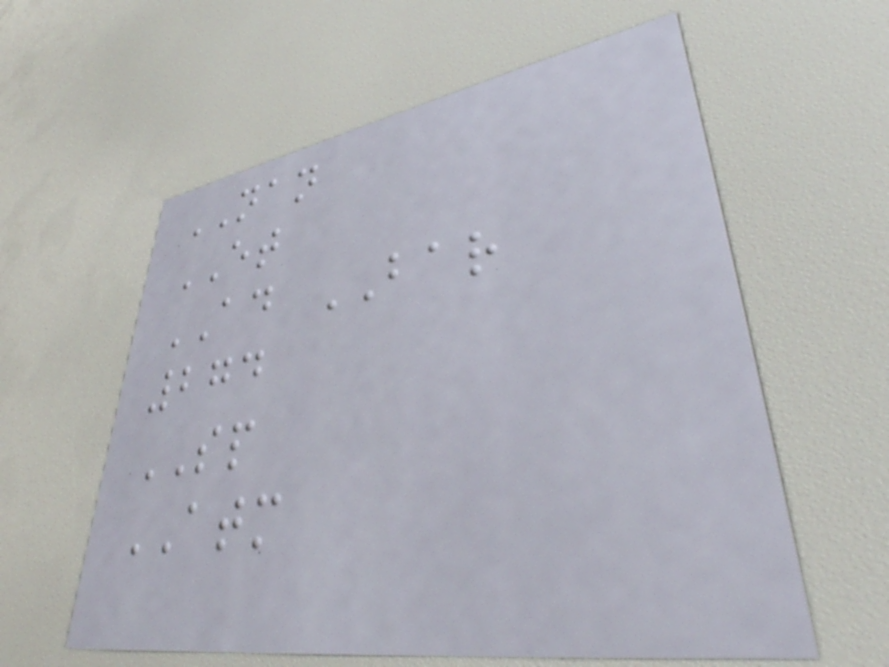NAN
ET
AD BAR
274
SP
ATM
